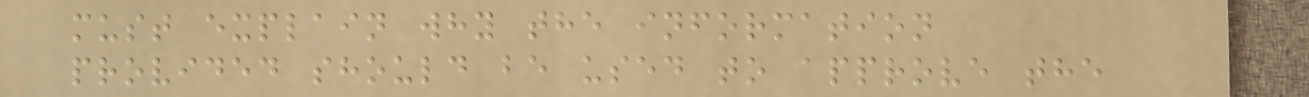must explain why the information
provided should be used to approve the
